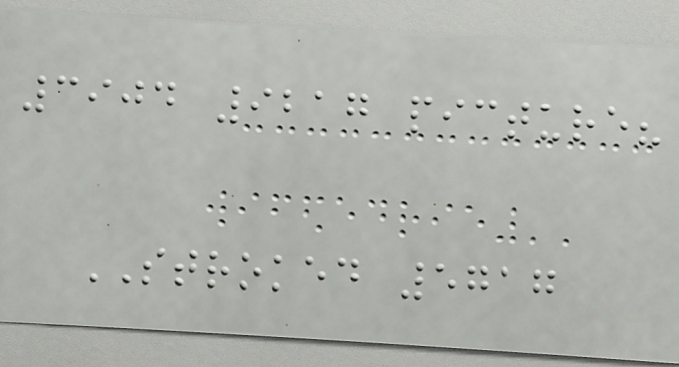3904 9217 picture?
STROKED 5717
